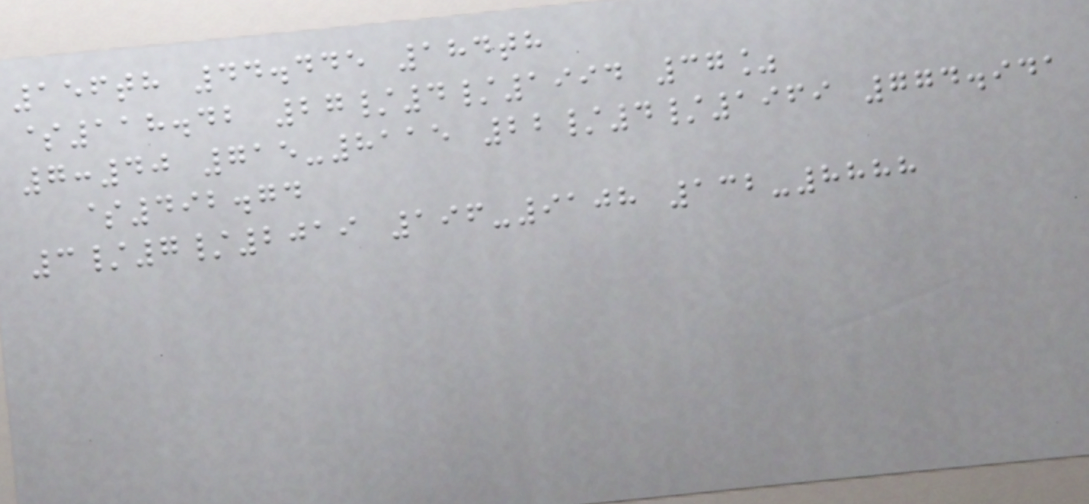156th 44.445 184th
$118.42 27/4/1994 37%
7:40 715-8115 22/4/1969 774.941
$492.74
3/7/2019 196-9108 132-8888
